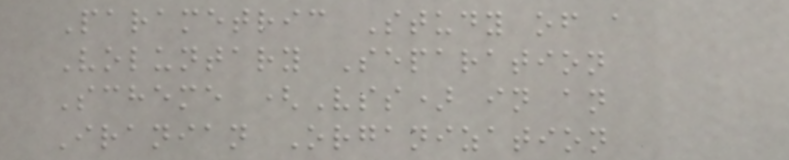Parametric Study of a
Voluntary Separation
Scheme (Vss) in an
Iranian Organization
